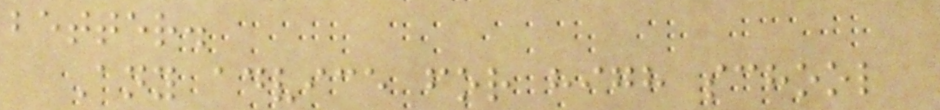better.
Any advice for high school
